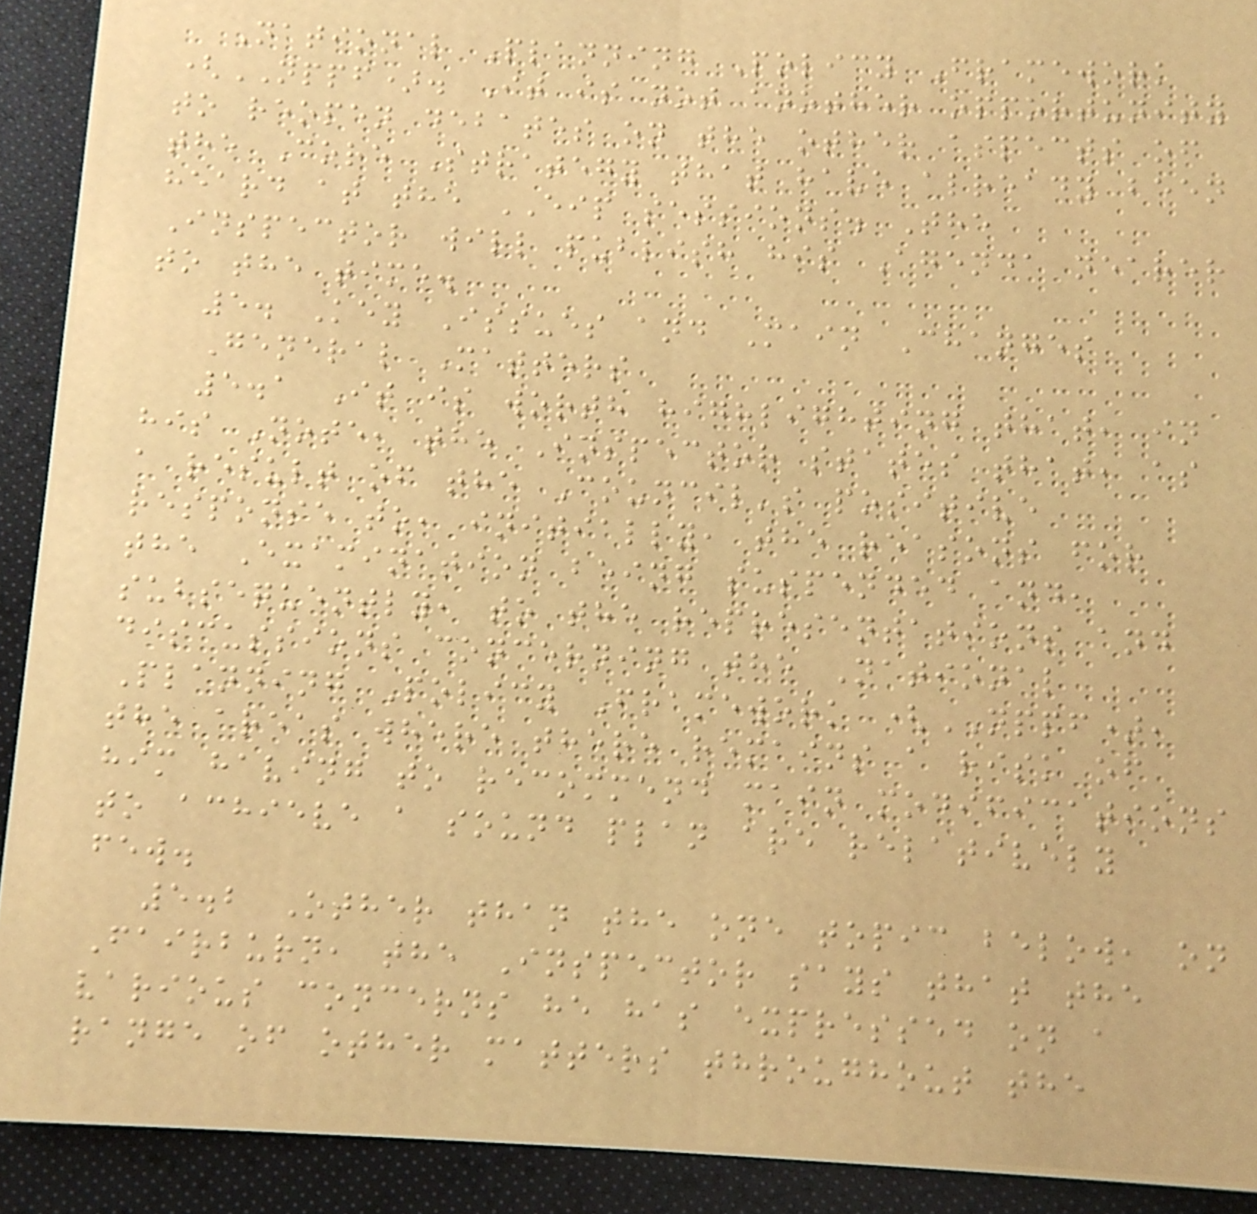National Planning Policy Framework
(NPPF). It is not another opportunity
to reopen debates on the other aspects of
the Core Strategy that have already been
heard at the EIP sessions. The
Inspector will publish his Agenda nearer
to the time.
5. Key Issues and Main Changes
General Matters
5.1 It is worth highlighting that, in
his Note, the Inspector states that, as
a result of the Council's positive
response to, initially, the reasons for
the Examination being suspended and,
subsequently, to the representations and
discussions concerning the National
Planning Policy Framework (NPPF),
the areas where there remains a risk of
him having to recommend main modifications
to achieve a sound plan are relatively
few.
5.2 Other than the one topic below, on
Fairburn, the Inspector says that the
various concerns he has expressed on a
range of other matters throughout the
